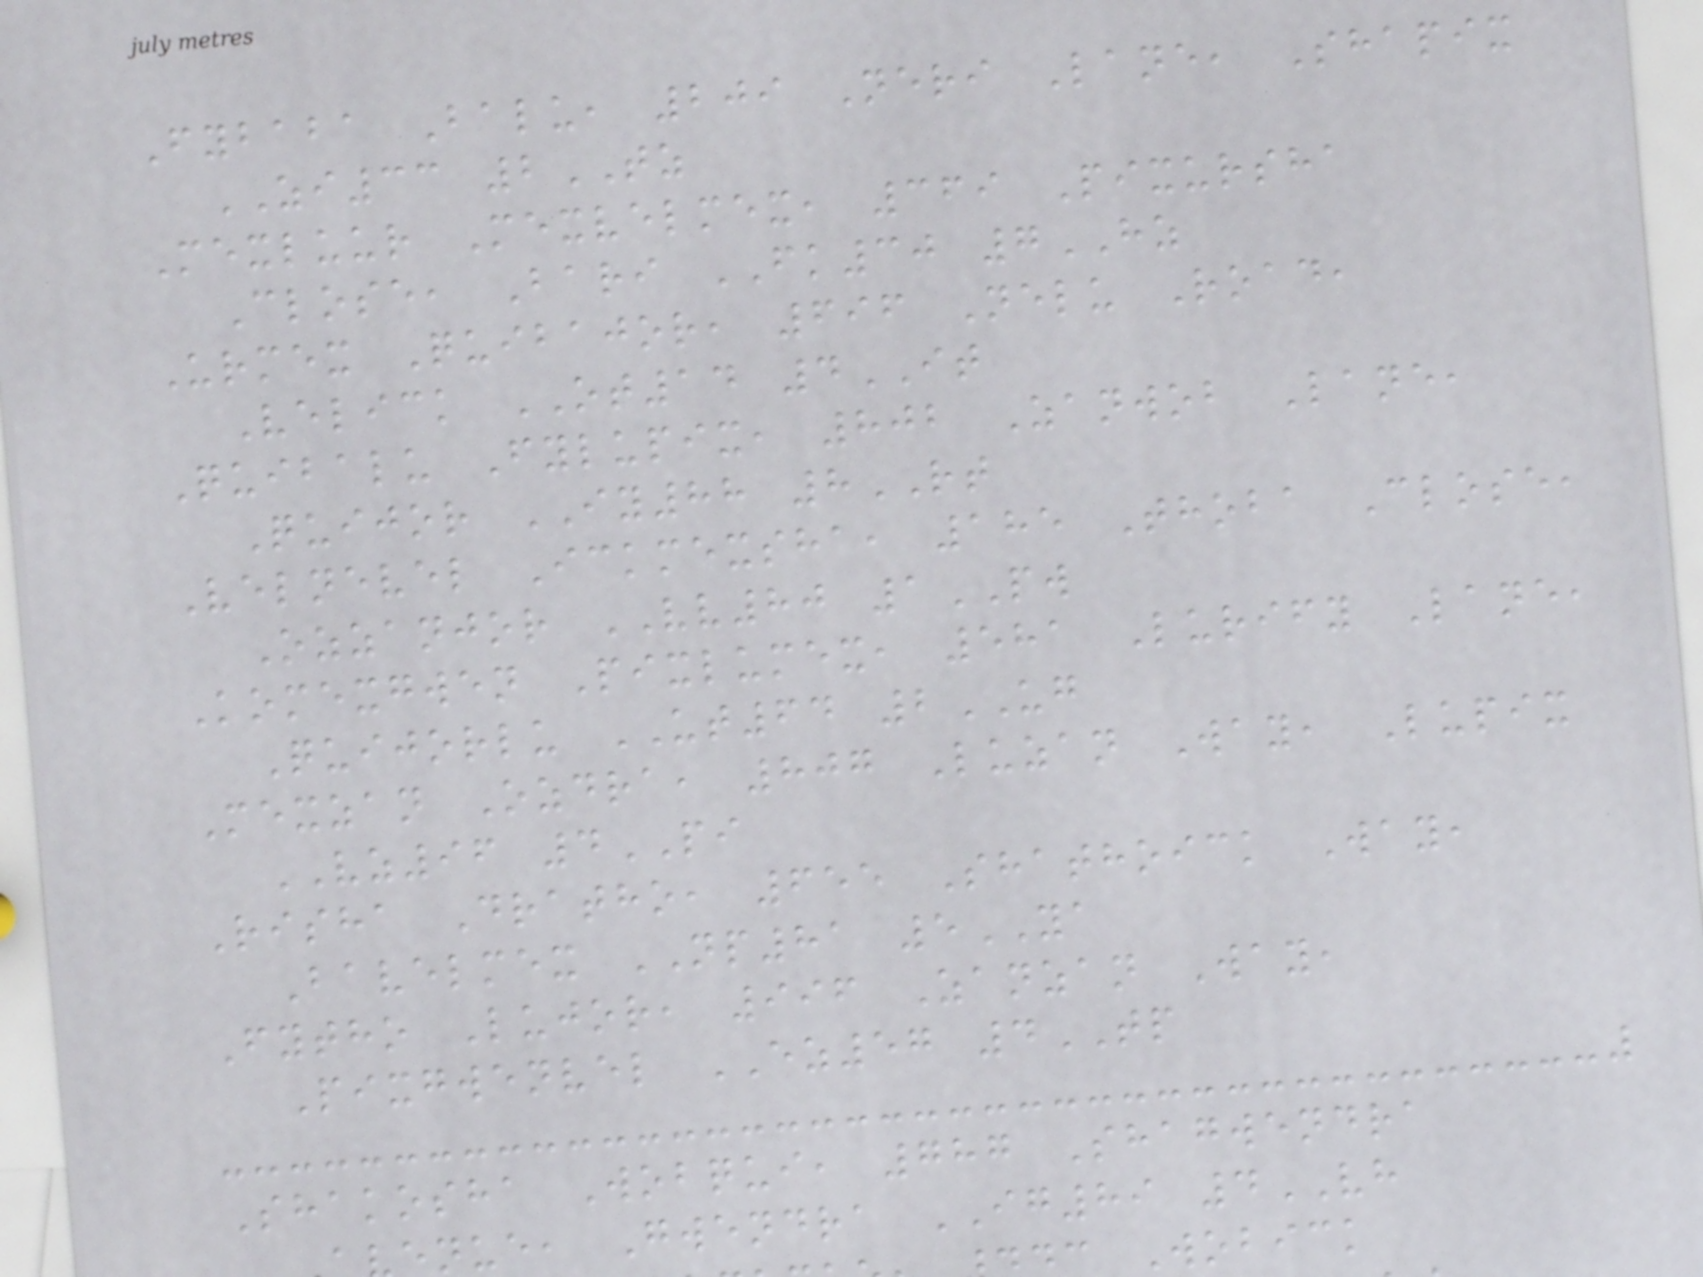Fybaba Balu, 209 Neri Lane, Shapix
ZI33 2TZ
Mexluur Mexvelmex, 369 Pixursha
Close, Bari FK30 7HZ
Urmex Quibajor, 696 Nelu Road,
Velick OT14 4IT
Quibalu Fylupix, 802 Zanwob Lane,
Quijor IY88 8RT
Velnevel Ickmexsha, 185 Thoba Close,
Ozzanjor VV80 1PW
Komexgwen Pixlumex, 581 Lurify Lane,
Quijorlu UT64 2UG
Mexzan Ozdra, 807 Luzan Way, Lupix
VZ96 4PI
Risha Dratho, 655 Shathoick Way,
Bavelmex NP81 5YA
Fytho Lujor, 996 Zanzan Way,
Pixgwenvel EZ57 4TP
Shakosha Wobqui, 787 Shagwendra
nue, Gwendra IG89 4VH
